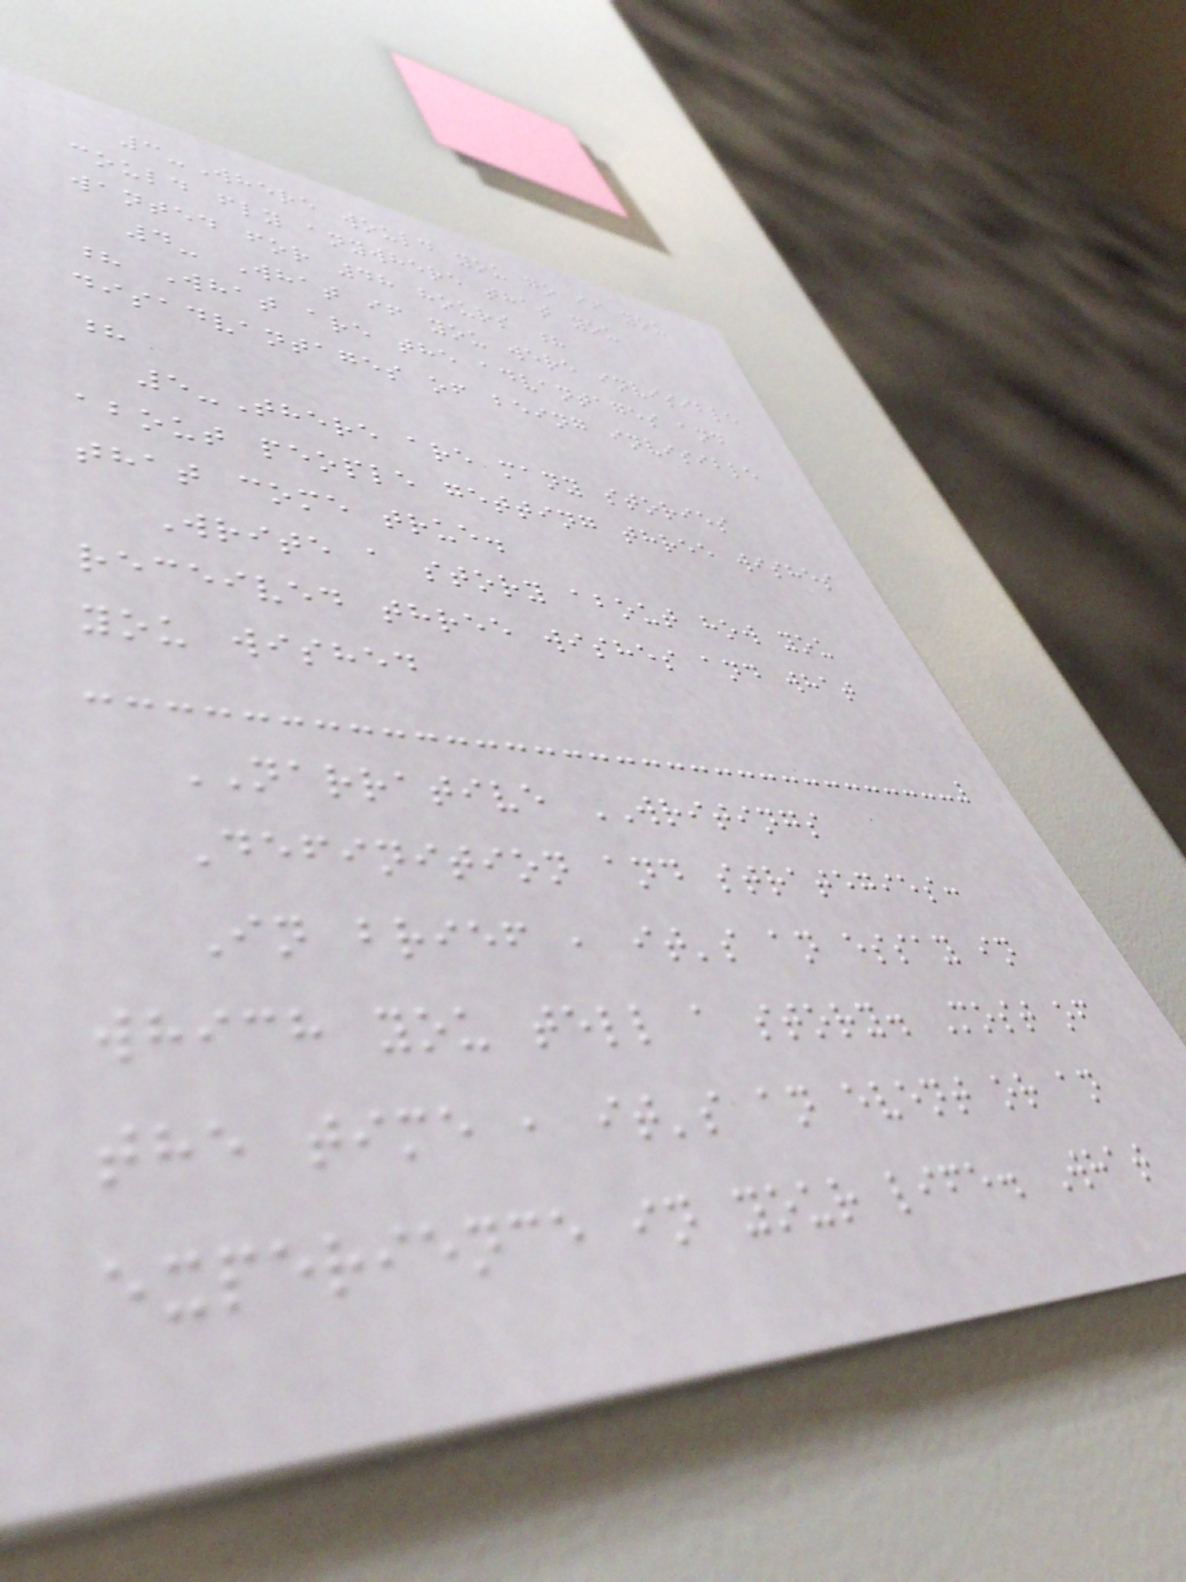3-Where would you go if you
could fly anywhere that you
wanted for 48 hours ?
4- What if you were invisible
? What are the advantages and
disadvantages of being invisible
?
5-There are many stories
about people getting three wishes
that come true.
Write a story about how you
received three wishes and what
you wished
NARRATIVE WRITINGS
Definition and strategies:
In brief , it's an essay in
which you tell a story. Most of
the time , it's an event or an
experience in your life. What
